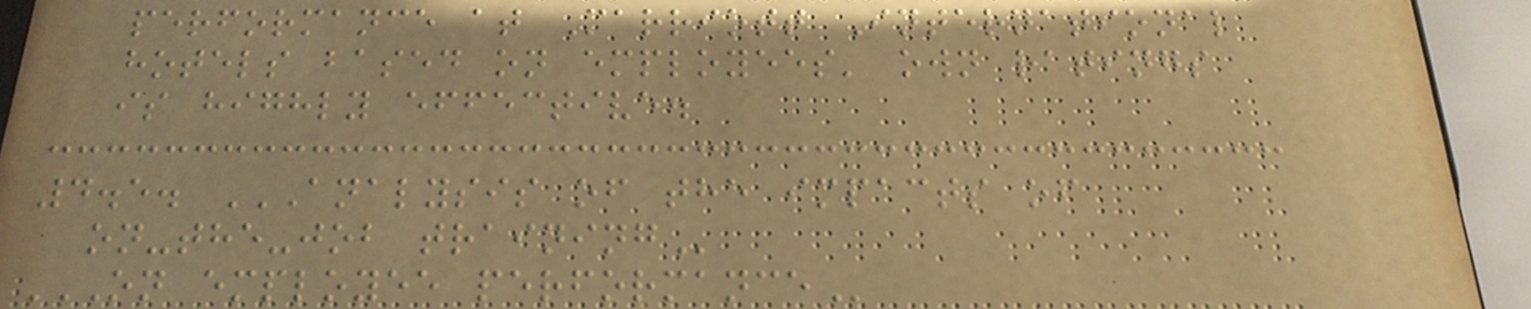performance at Marriott International
hotels based on employees' own ratings
is highly effective.
4.5. ANALYSIS OF THE IMPACTS OF
ON-THE-JOB TRAINING
ON EMPLOYEE PERFORMANCE
